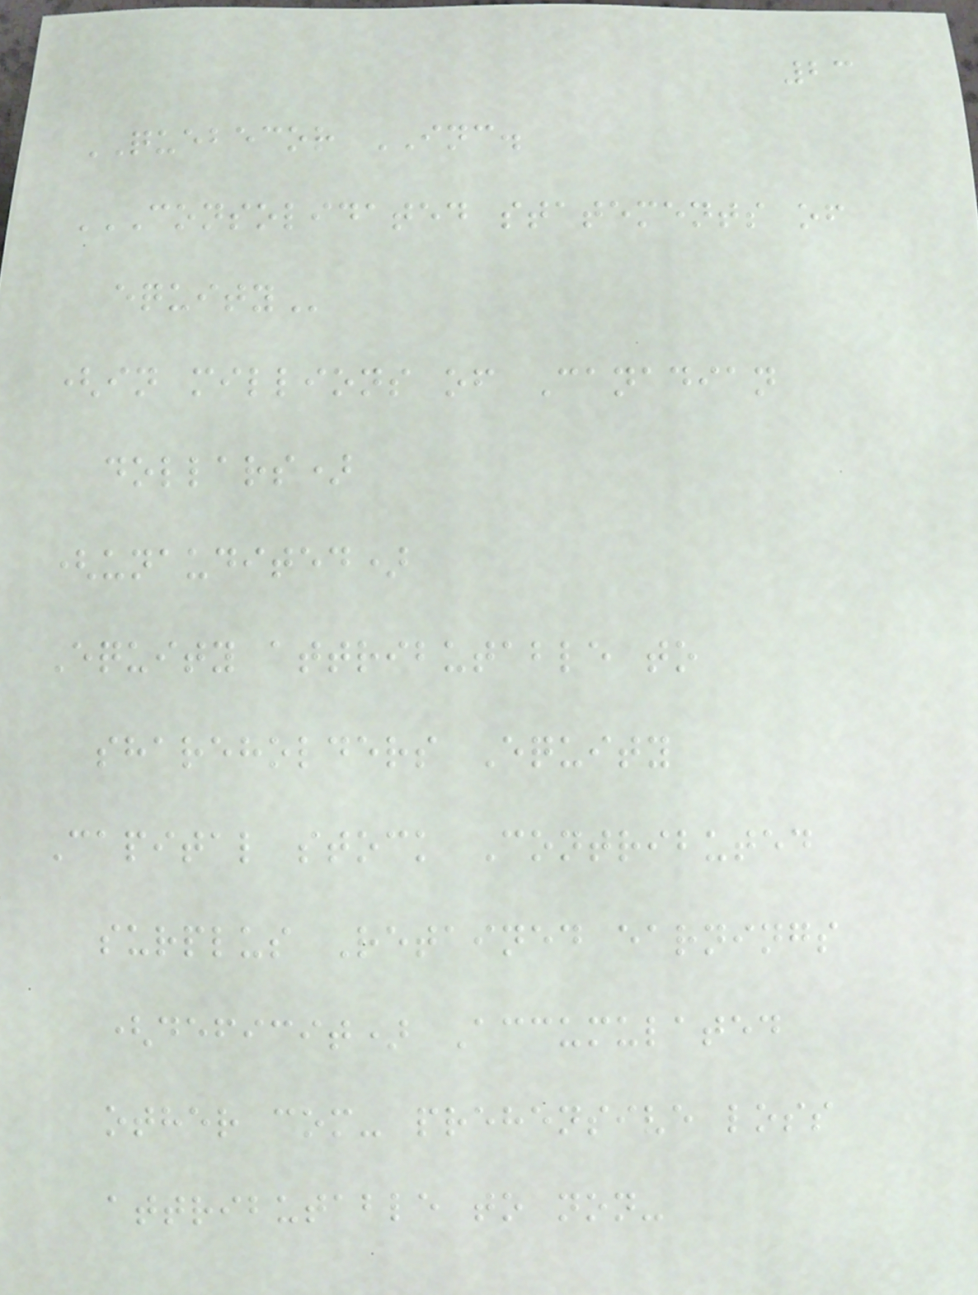23
QUEBECOR INC.
CONSOLIDATED STATEMENTS OF
EQUITY
(in millions of Canadian
dollars)
(unaudited)
Equity attributable to
shareholders Equity
Capital stock Contributed
surplus Retained earnings
(deficit) Accumulated
other com- prehensive loss
attributable to non-
